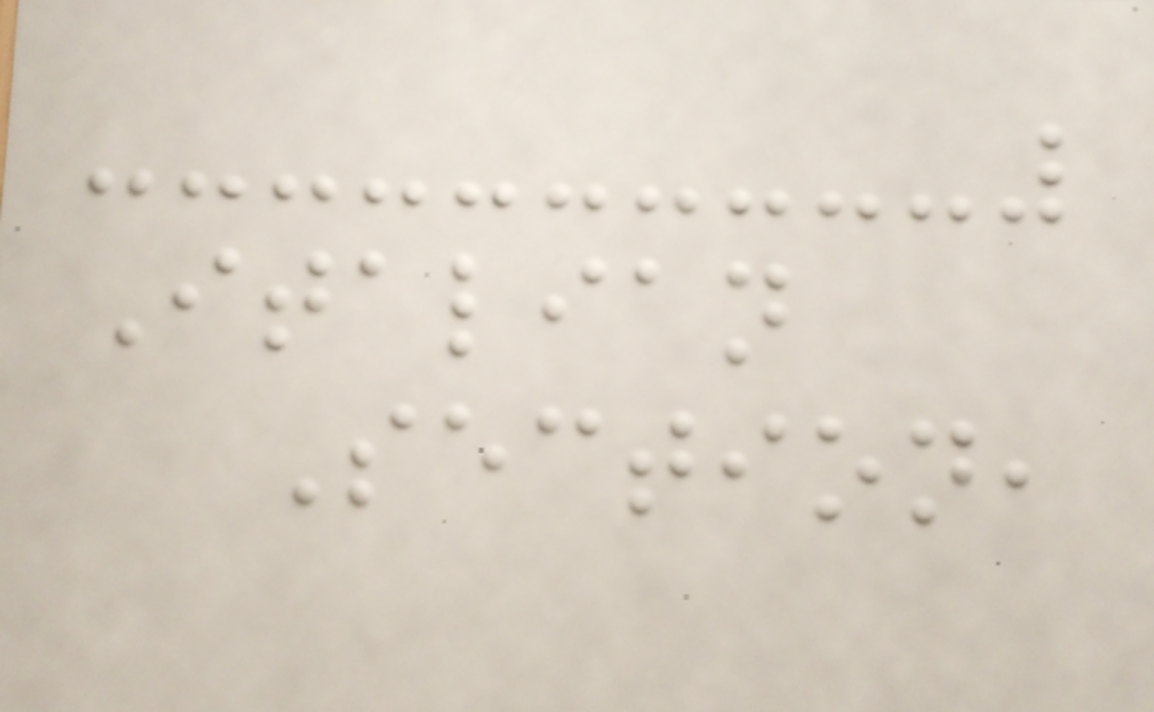Italian
Section,
